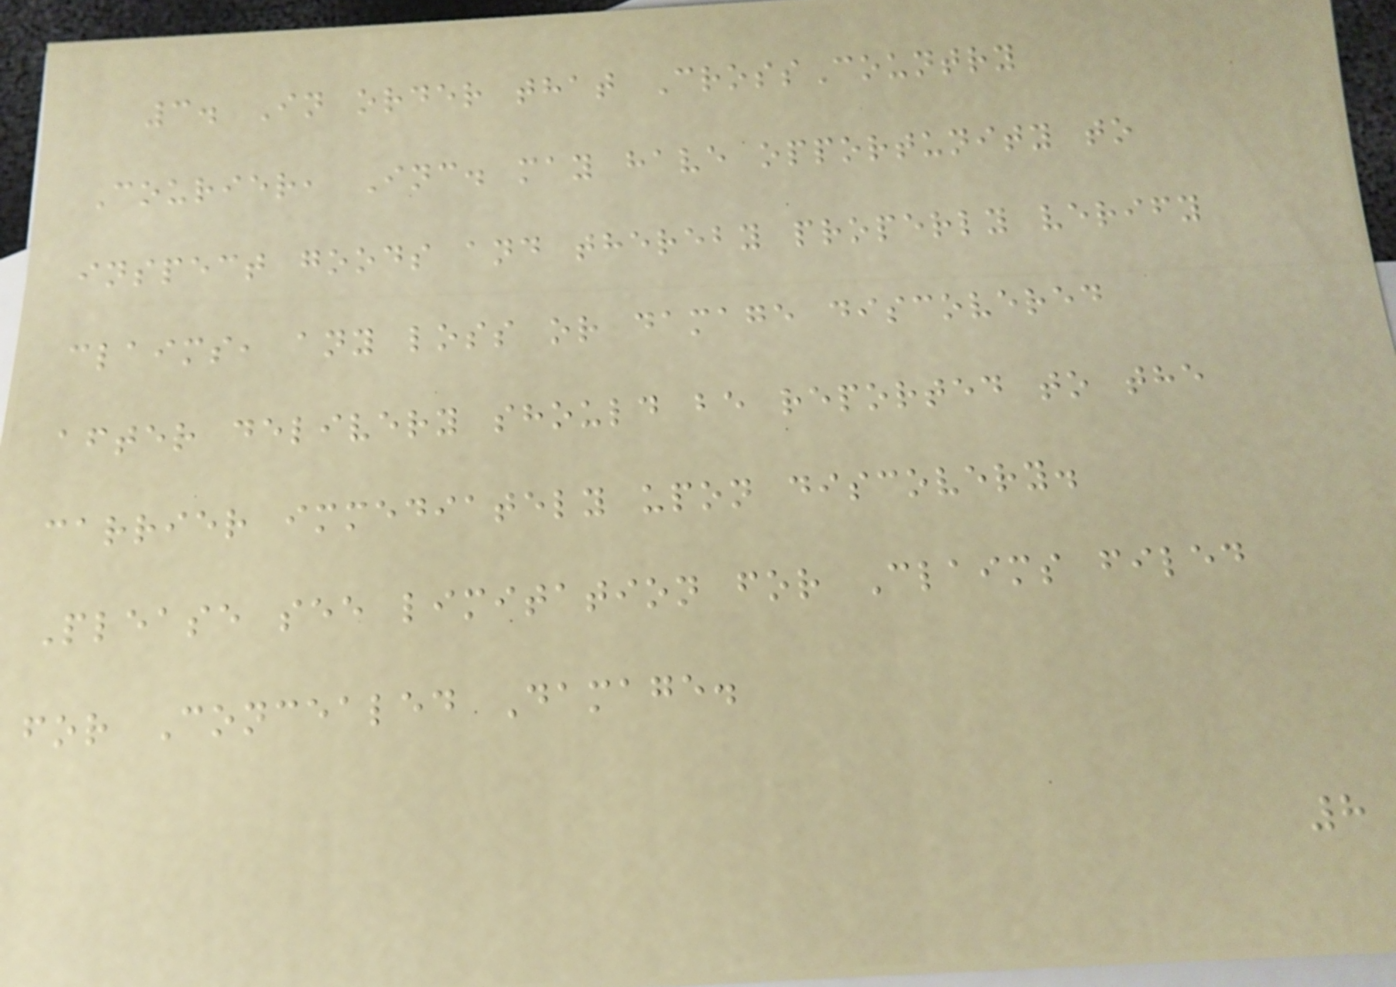3. In order that CrossCountry
Courier, Inc. may have opportunity to
inspect goods and thereby properly verify
claims, any loss or damage discovered
after delivery should be reported to the
carrier immediately upon discovery.
Please see limitation for Claims filed
for Concealed Damage.
8
